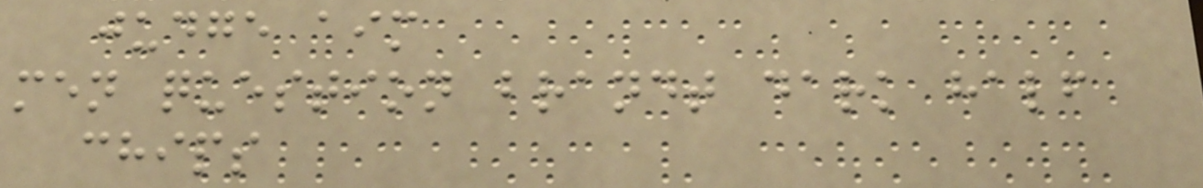judge aim
men question brandt dark half
chips
